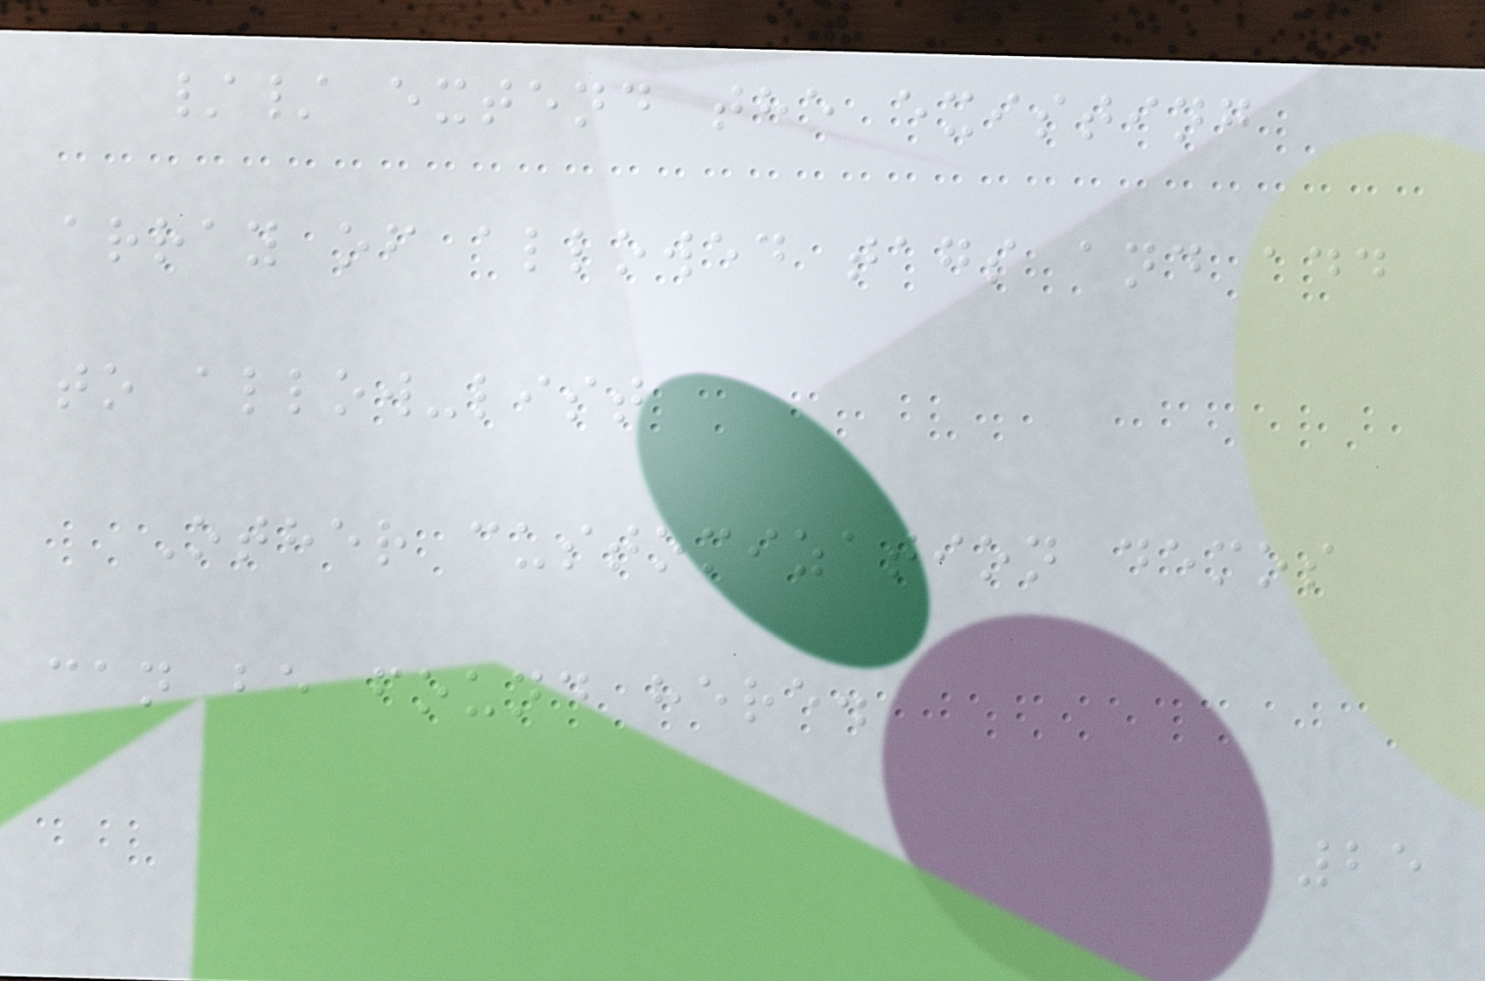// extend the existing
array of allowed tags and add
to allow-list
Other customization demos
can be found here.
25
